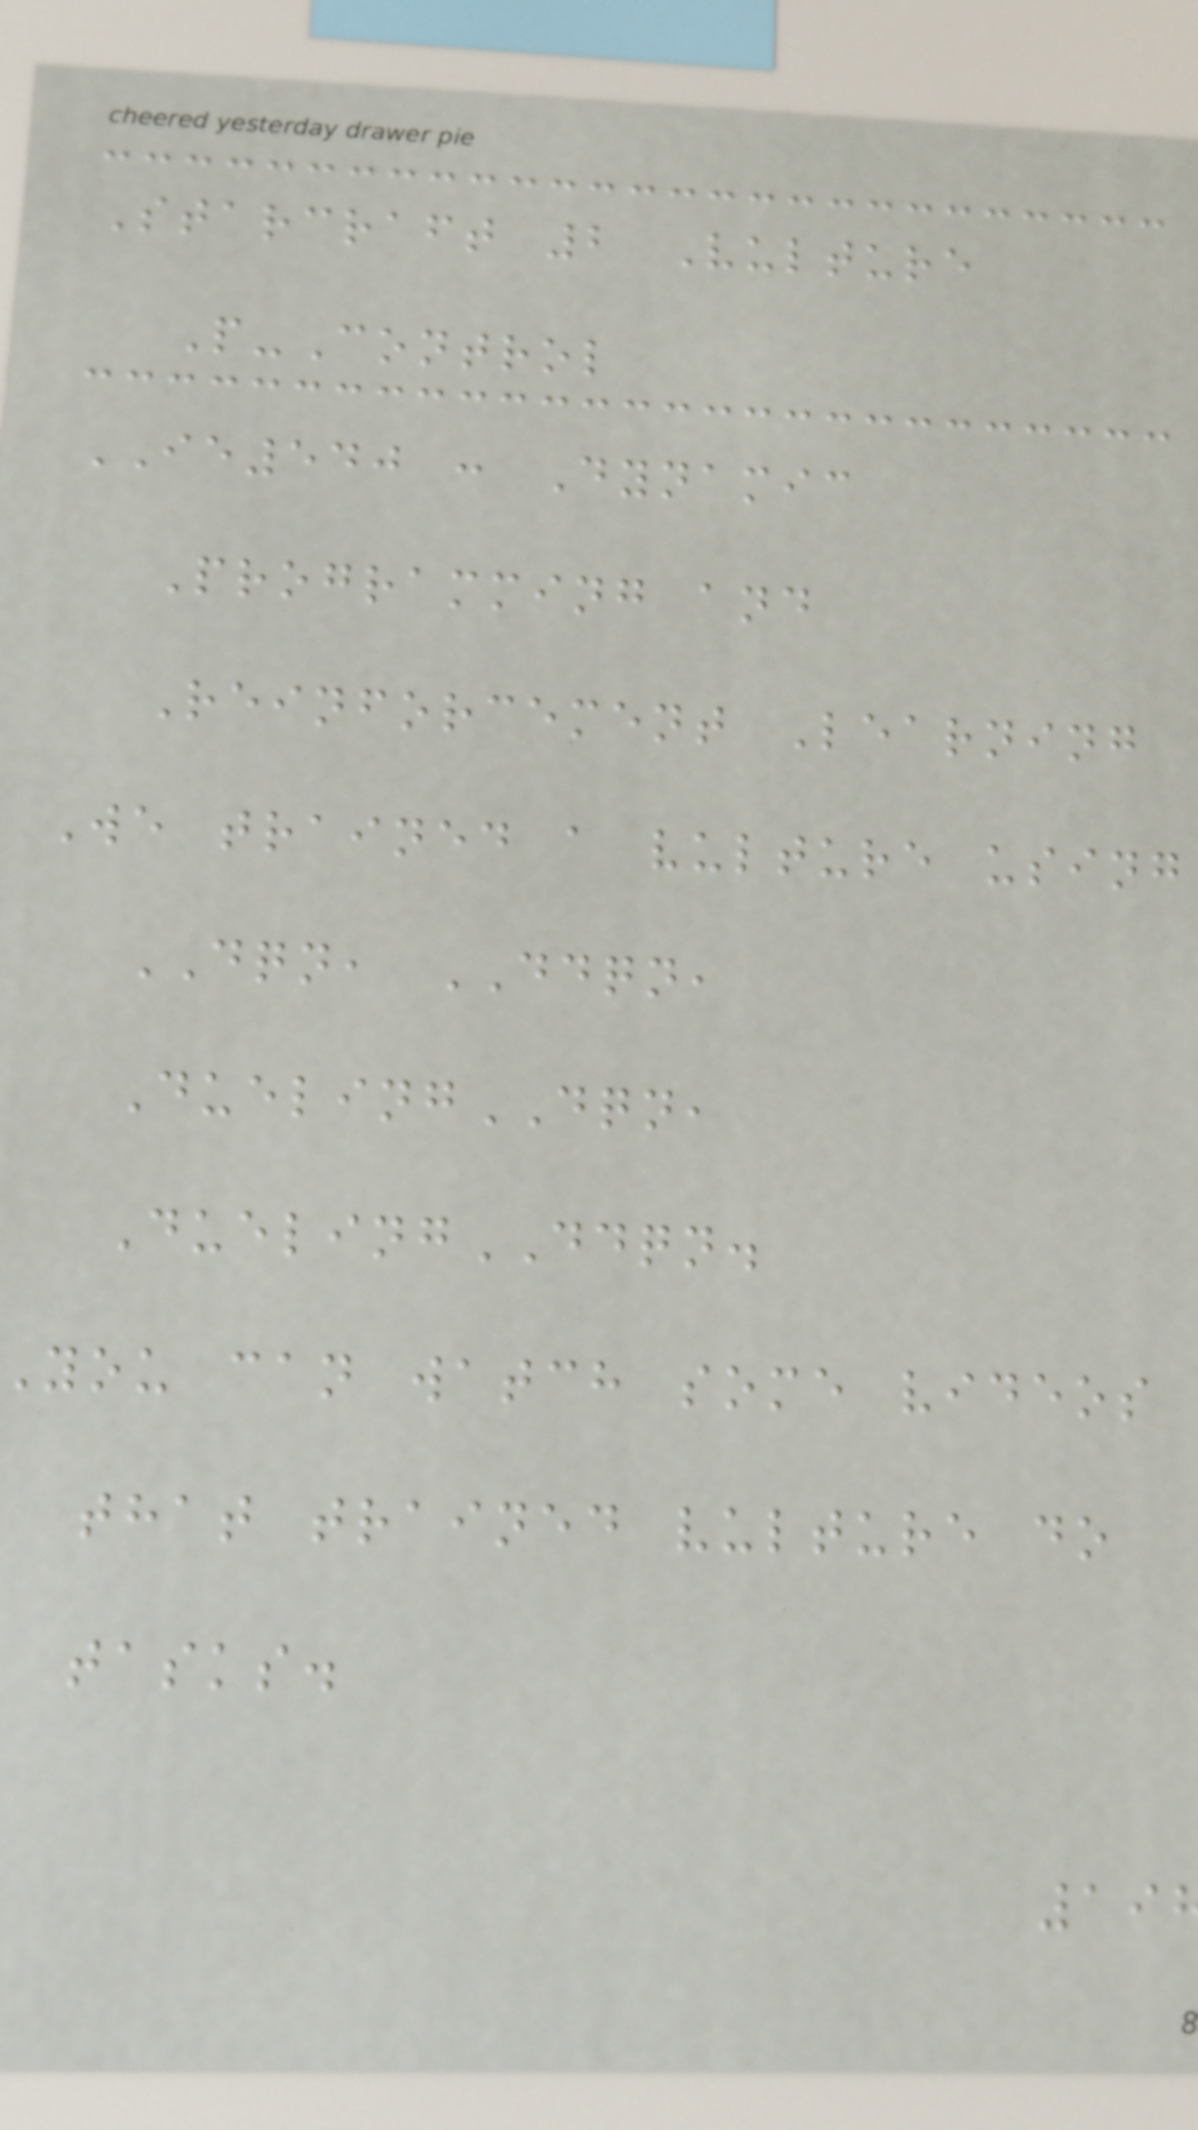Starcraft 2 Vulture
P-Control
IE540 : Dynamic
Programming and
Reinforcement Learning
We trained a vulture using
DQN, DDQN,
DuelingDQN,
DuelingDDQN.
you can watch some videos
that trained vulture do
tasks.
